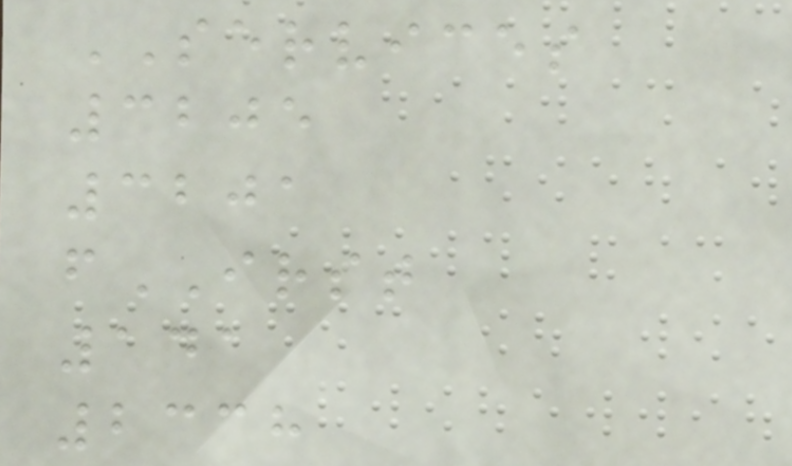SERVICES
3205
3201
fIRST
141
2338
